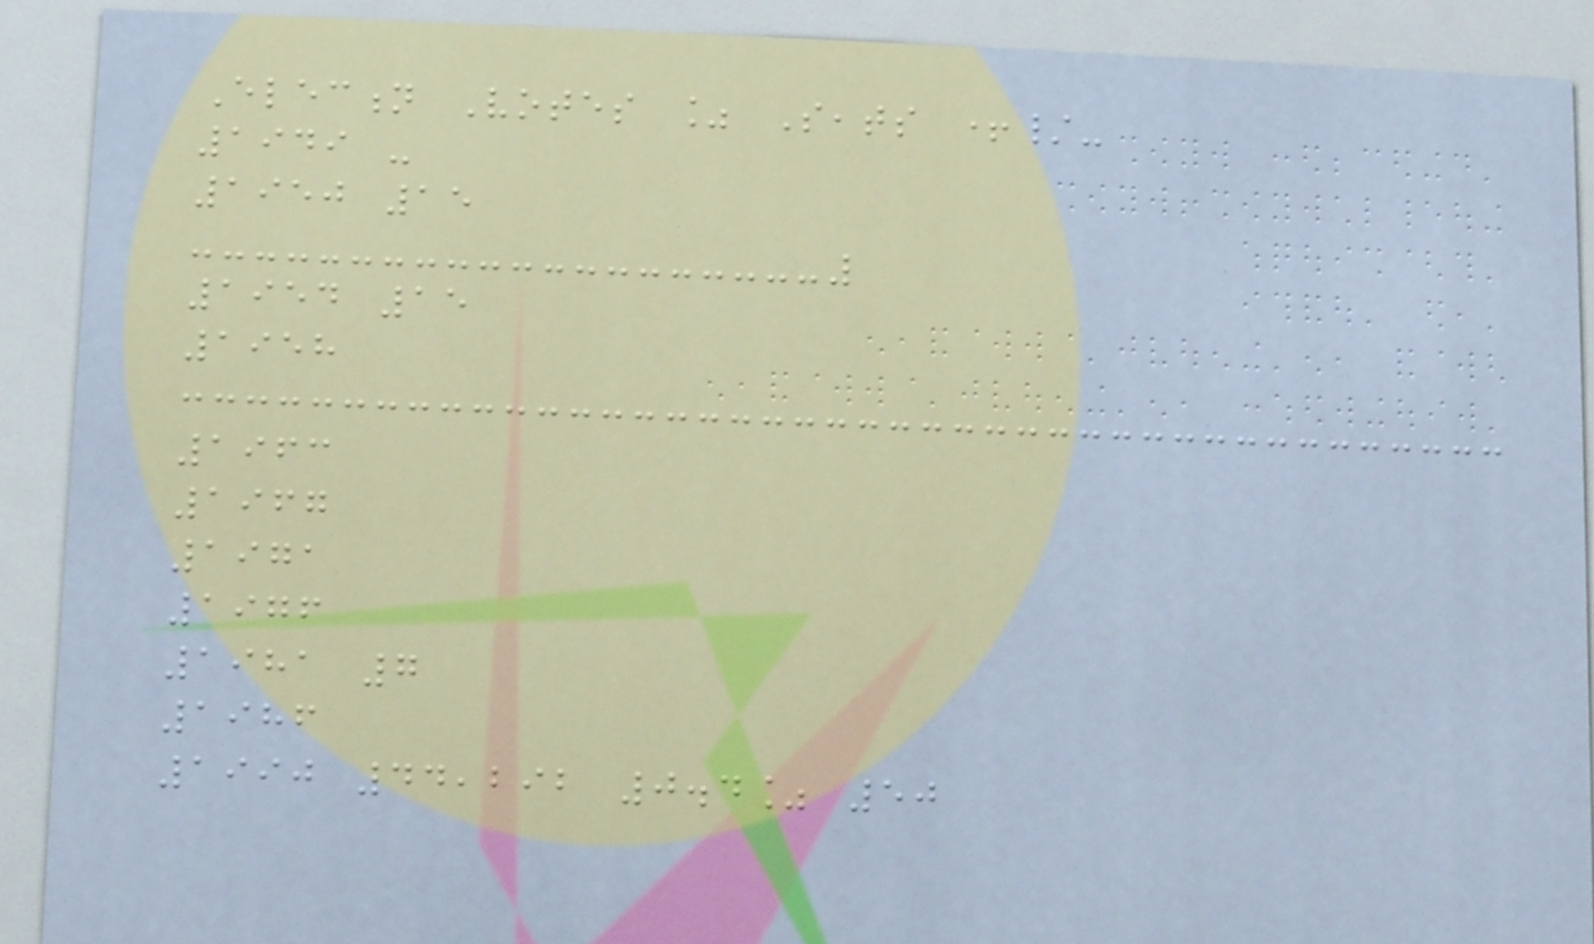Election Votes % Seats +/-
1949 -
1950 15
1954 15
1958
1963
1967
1971
1976
1981 7
1986
1990 44,292 0.4% 50
